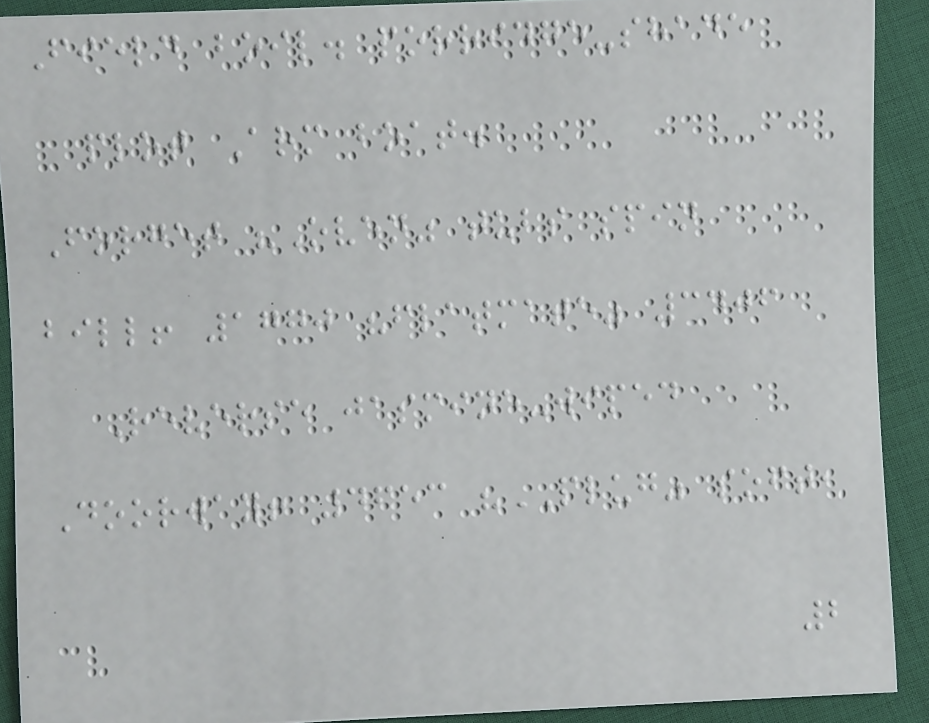Field boil. porridge-shade
plot Arm boat.
Forget "Oven" tubs spin
bill! 1770 "flatmate" 3406
Reverse jasmine-wiped
Doorway! 4653 "PLUG" soft,
2
